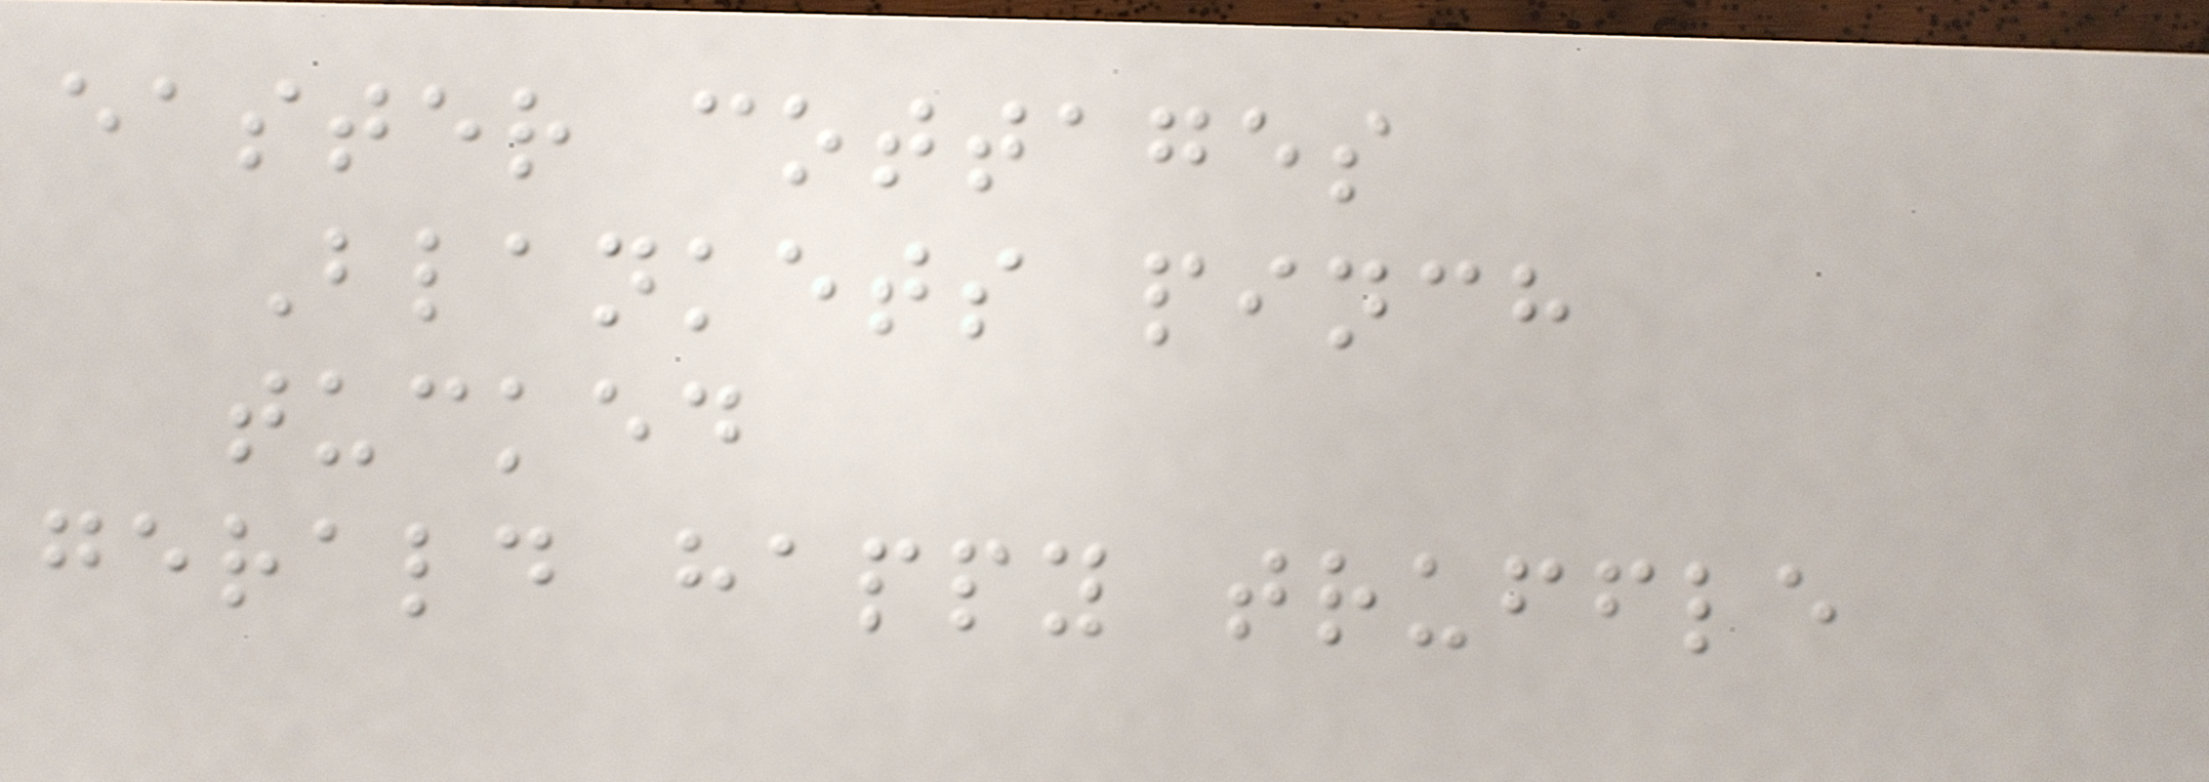easter cottages
Blankets pinch
tucked
gerald happy truffle
